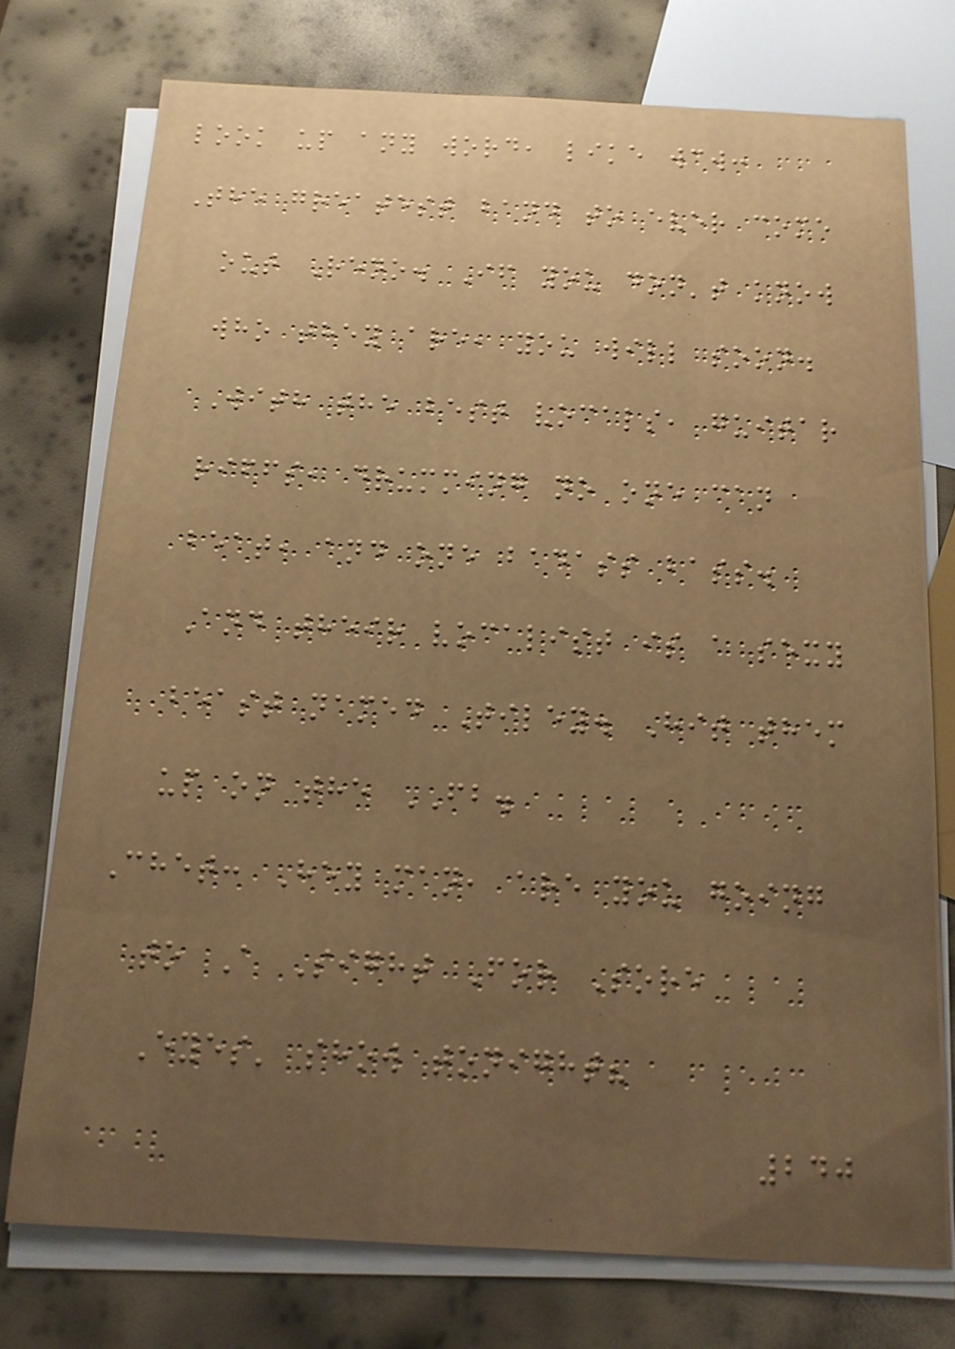look up any word, like wcw:
The greatest band to ever come
out Reno. If you don't know
who they are, you will soon.
With the best vocals, guitar
riffs, drumming no one can
beat, and one badass bass.
And their vocalist is a sexy
beast named Tiley. Hit them
up on the FB.
Chet: Hey man, are you going
to A Sight For Sore
Eyes' show tonight?
240
